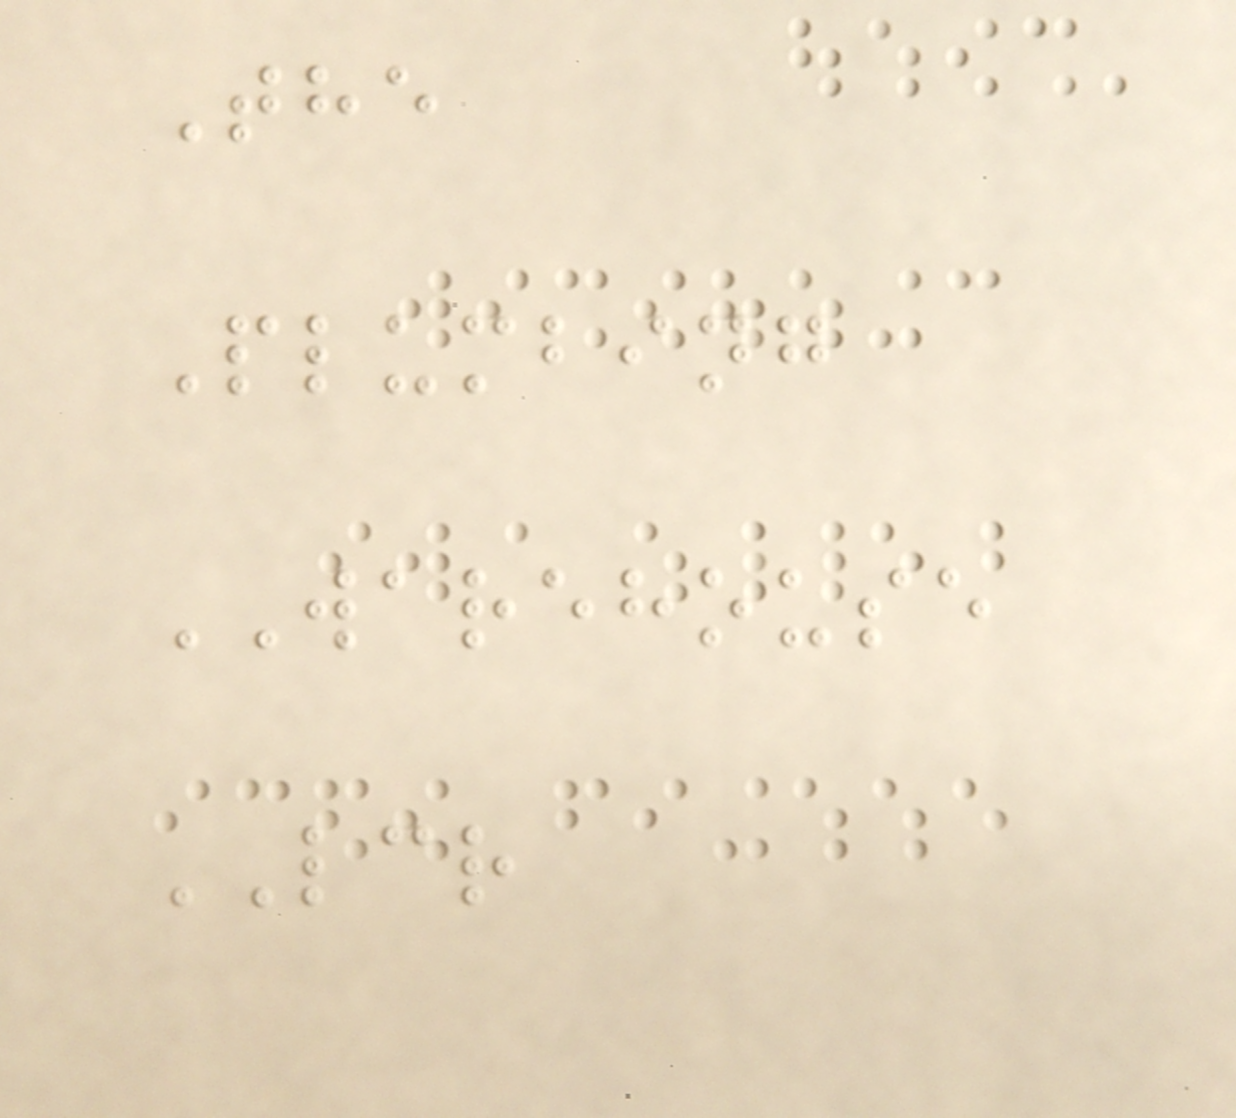The
Plumbing
WAREHOUSE
LCR
